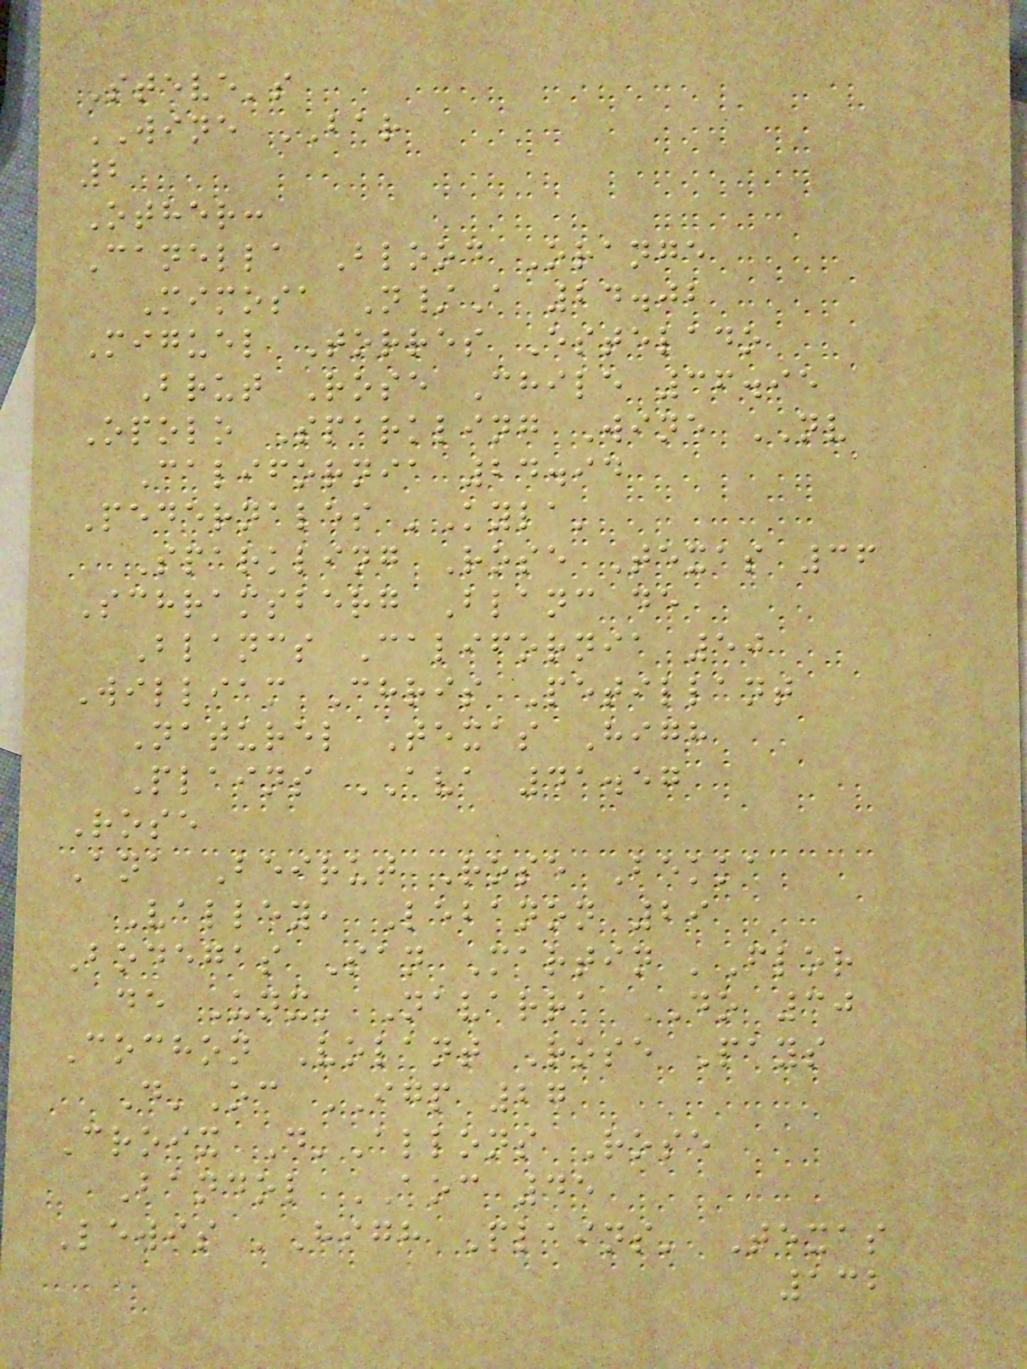Steve's
WINE BAR
2
Other:
Canella Blood Orange
Mimosa N/A 24.02
Miguel Torres Estelado
Brut Rose Chile 36.95
Opolo Sparkling Wine NV
California 24.94
Pedernales 'Kyla'
Sparkling Rose Texas 36
Schramsberg Blanc de
Blancs California 50
William Chris Petillant
Naturel Texas High
Plains AVA 41.57
Rose
Ana Beirut Rose Bekka
Valley, Lebanon 29
Bodegas San Martin 'Flor
de Unx' Navarra DO 30
Cochon Volant Rose Pays
D'Oc IGP 27
Croix D'Allons Rose
Bandol AOC 45
Lewis 'High Plains' Texas
132
